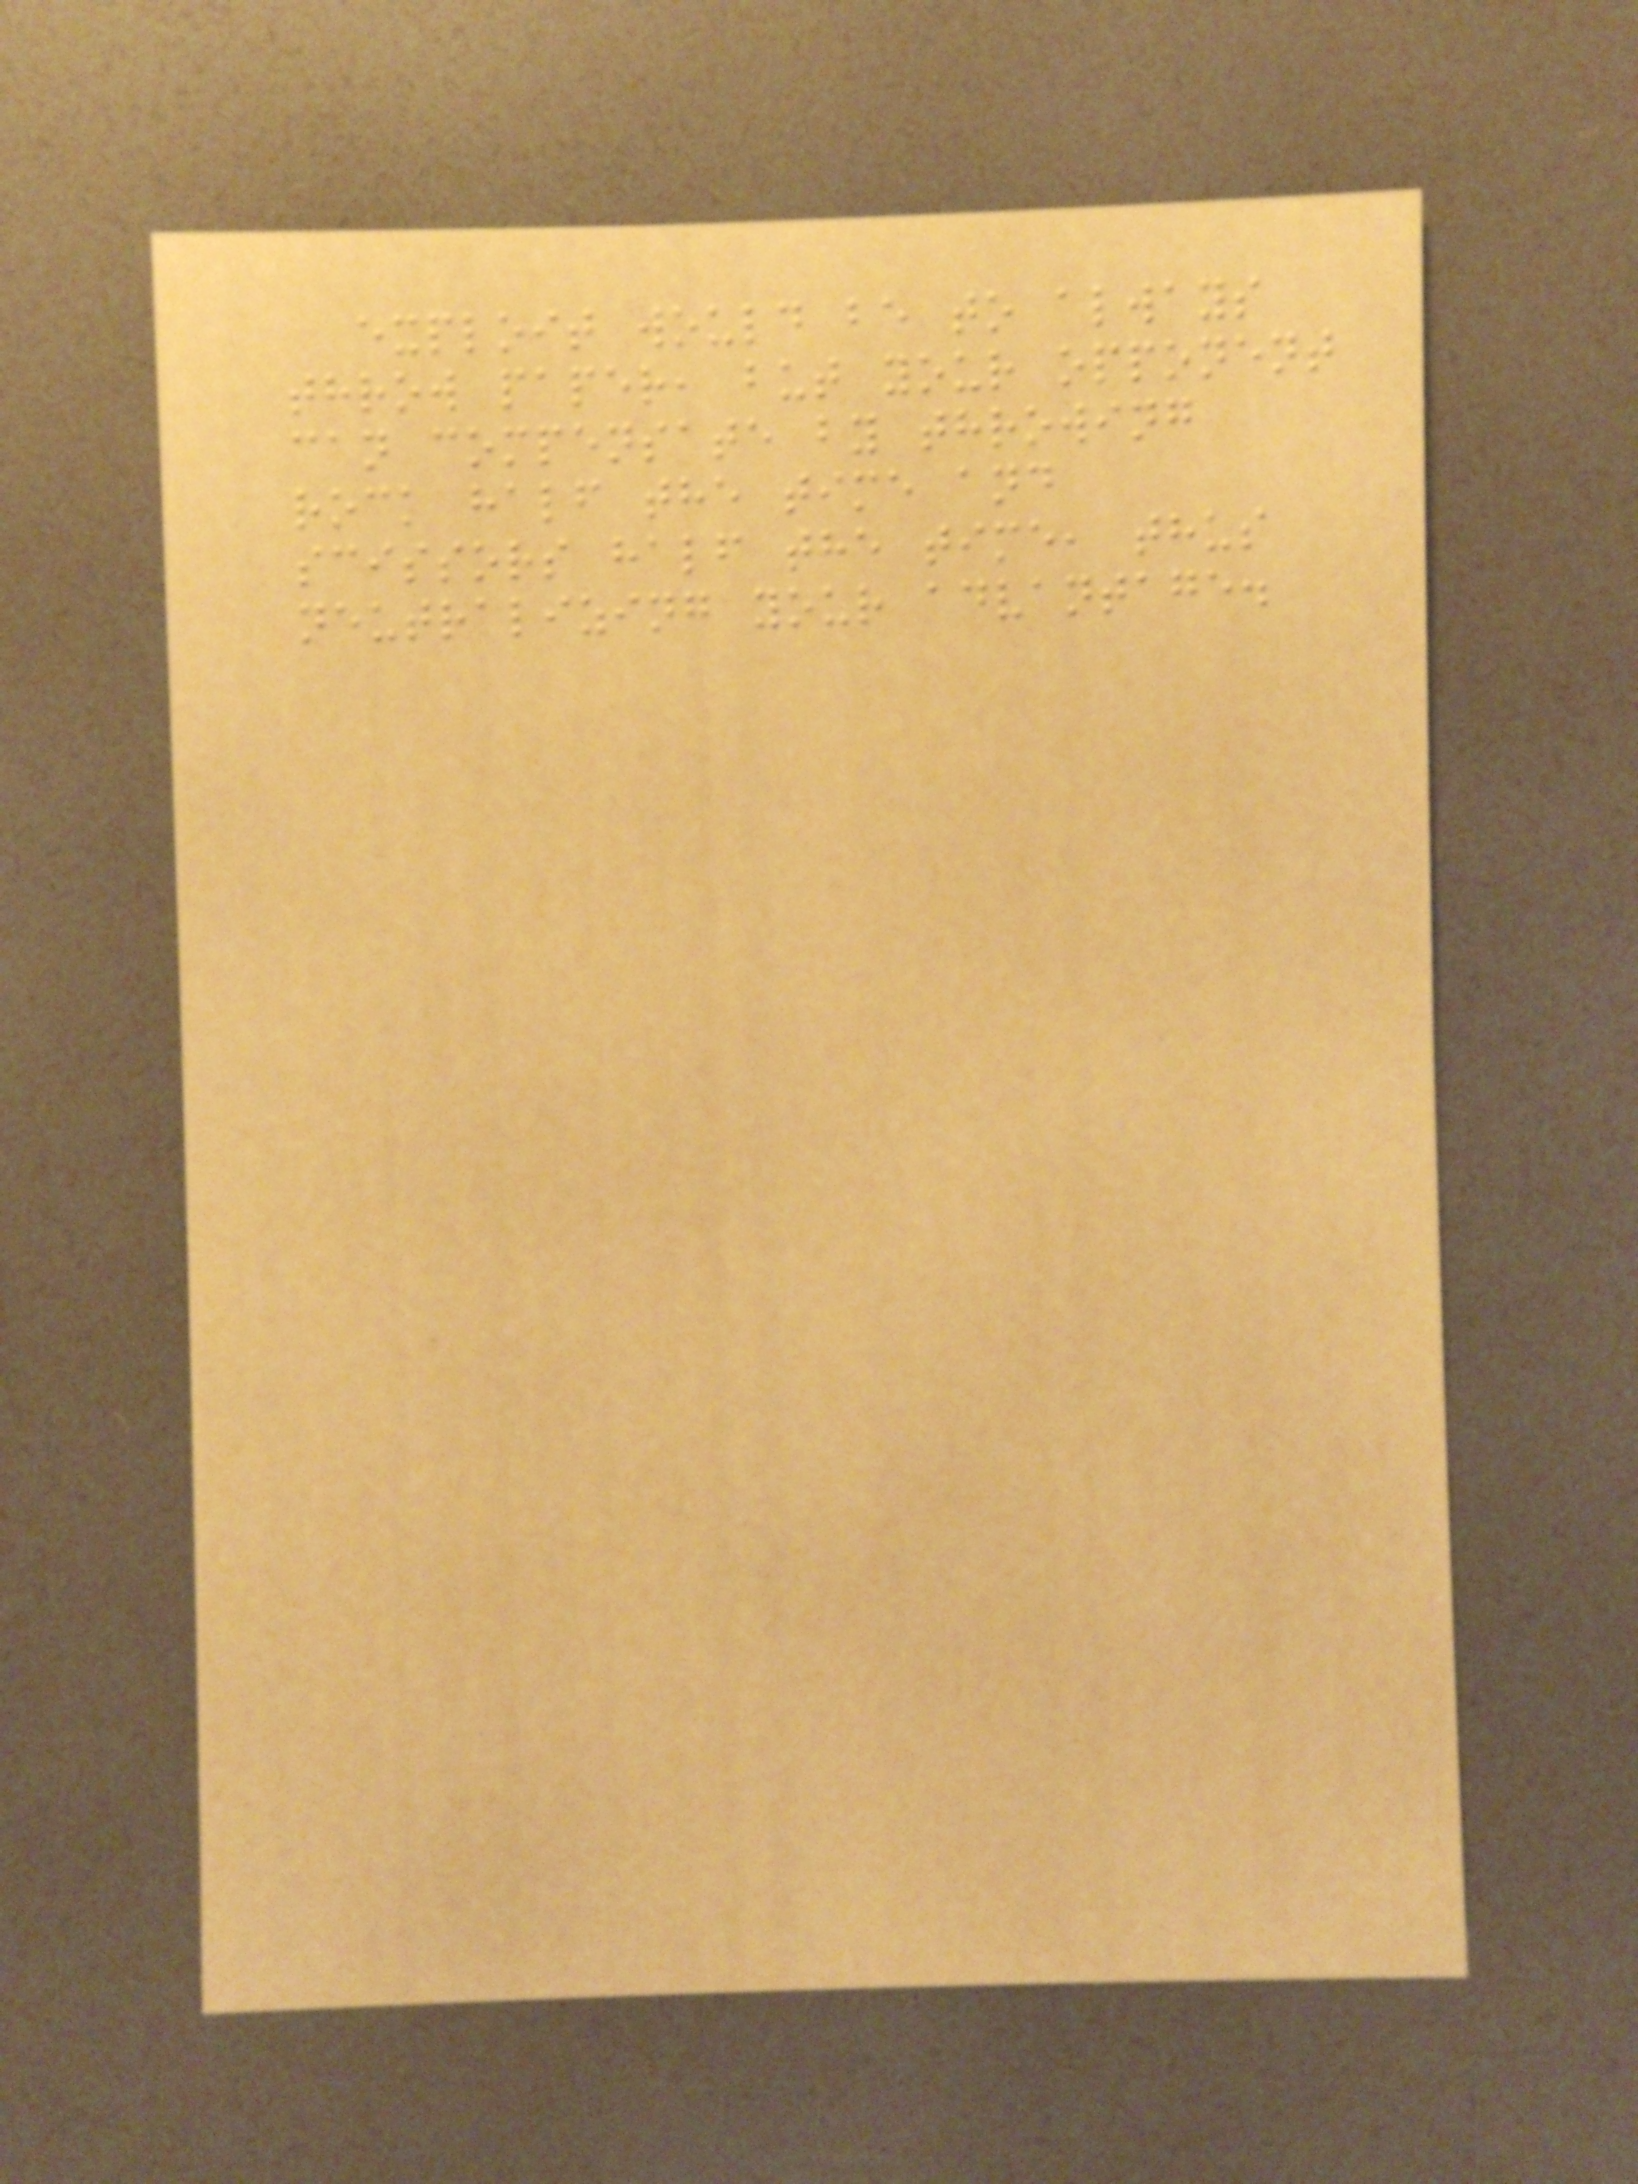exploit would be to always
throw paper, but your opponent
can compensate by throwing
rock half the time and
scissors half the time, thus
neutralizing your advantage.
